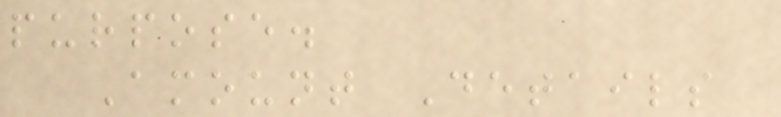purpose.
Amount Details
